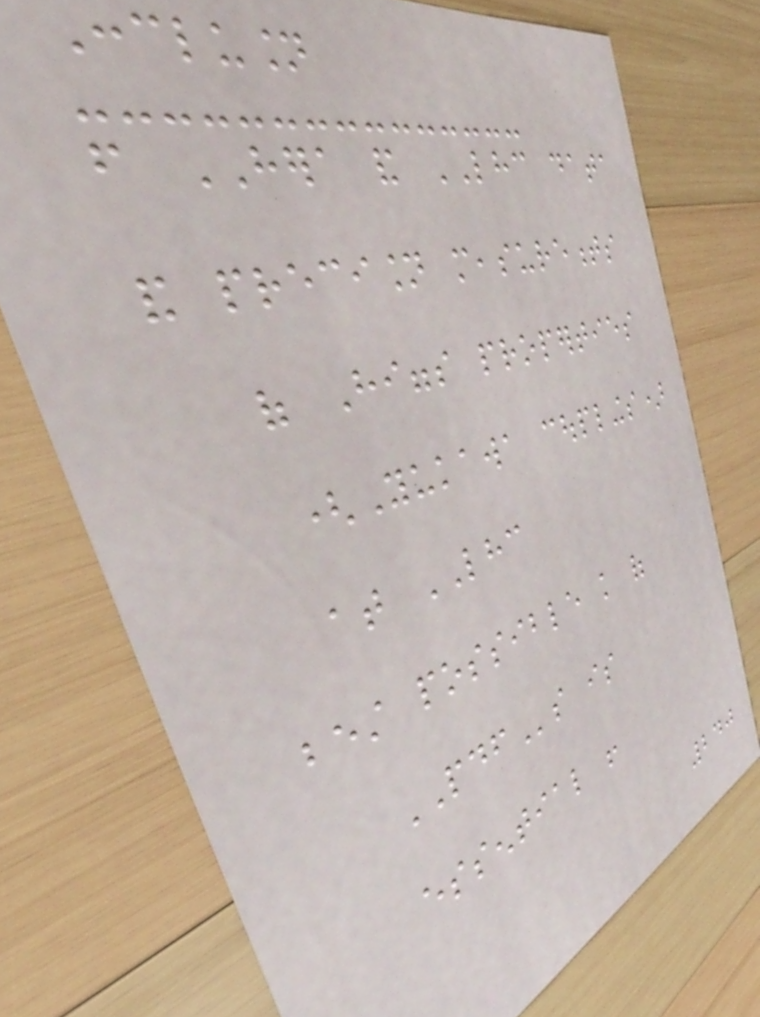Conclusion
from HERA and LHC data
and precision measurements
of Higgs properties
(Yukawa couplings)
at LHC
best possible knowledge of
PDFs is
essential !
240
